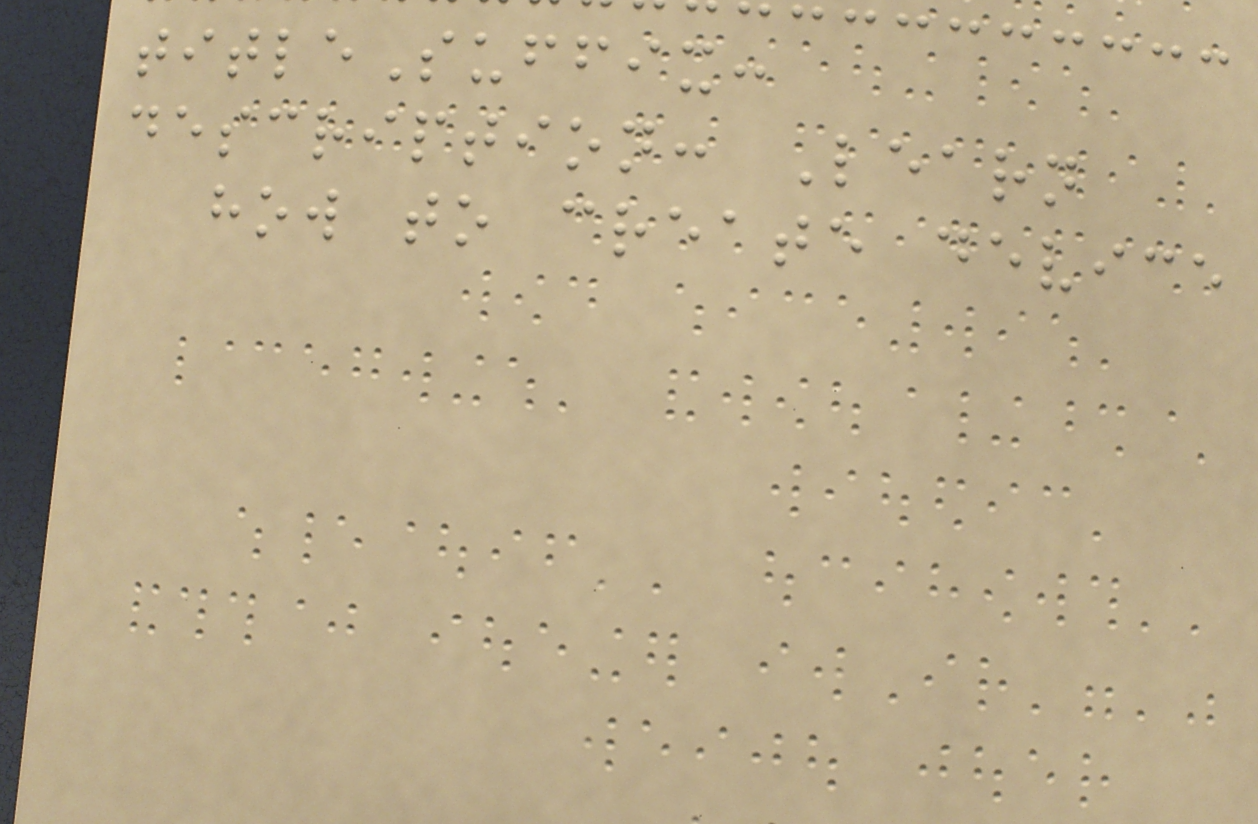titleSuffix:
description: Learn
how to create device
